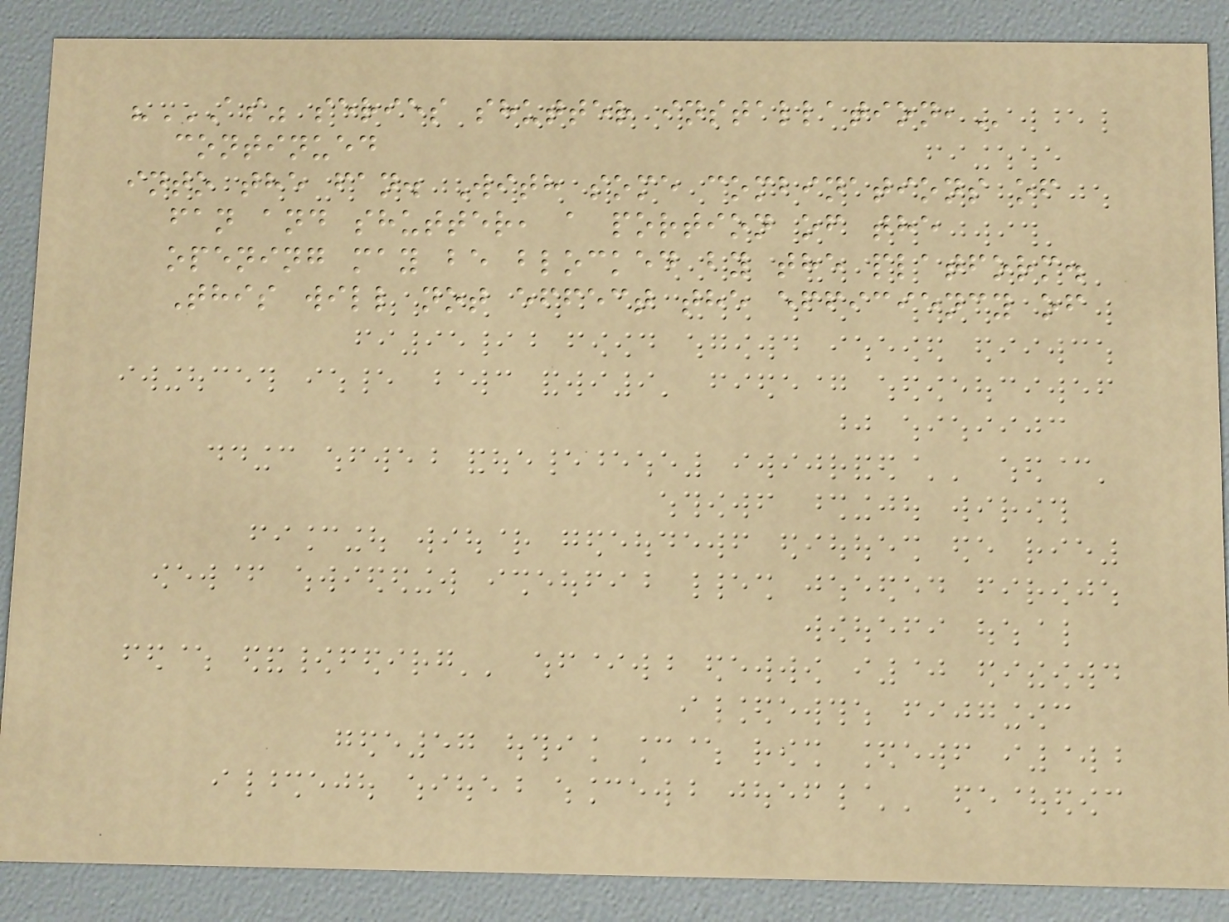"AS" SERIES SHUTTER INSTALLATION,
continued
into the fan. With some combinations of
fan and shutter, a portion of the
opening may be blocked by the platform.
This will not effect the efficiency of
